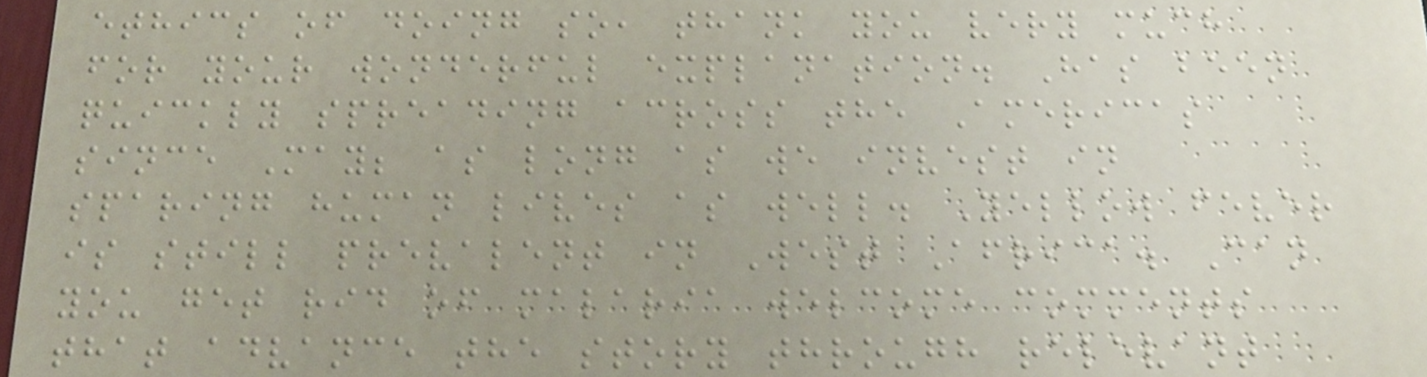ethics of doing so, thank you very much
for your wonderful explanation. Has been
quickly spreading across the Americas
since May; as long as we invest in
sparing human lives as well. Yellow fever
is still prevalent in West Africa. Can
you get rid of malaria welcome comments
that advance the story through relevant
